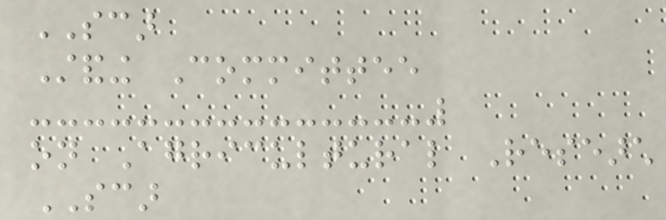SCAR
Standing Committee
on Agricultural Research
SCAR
